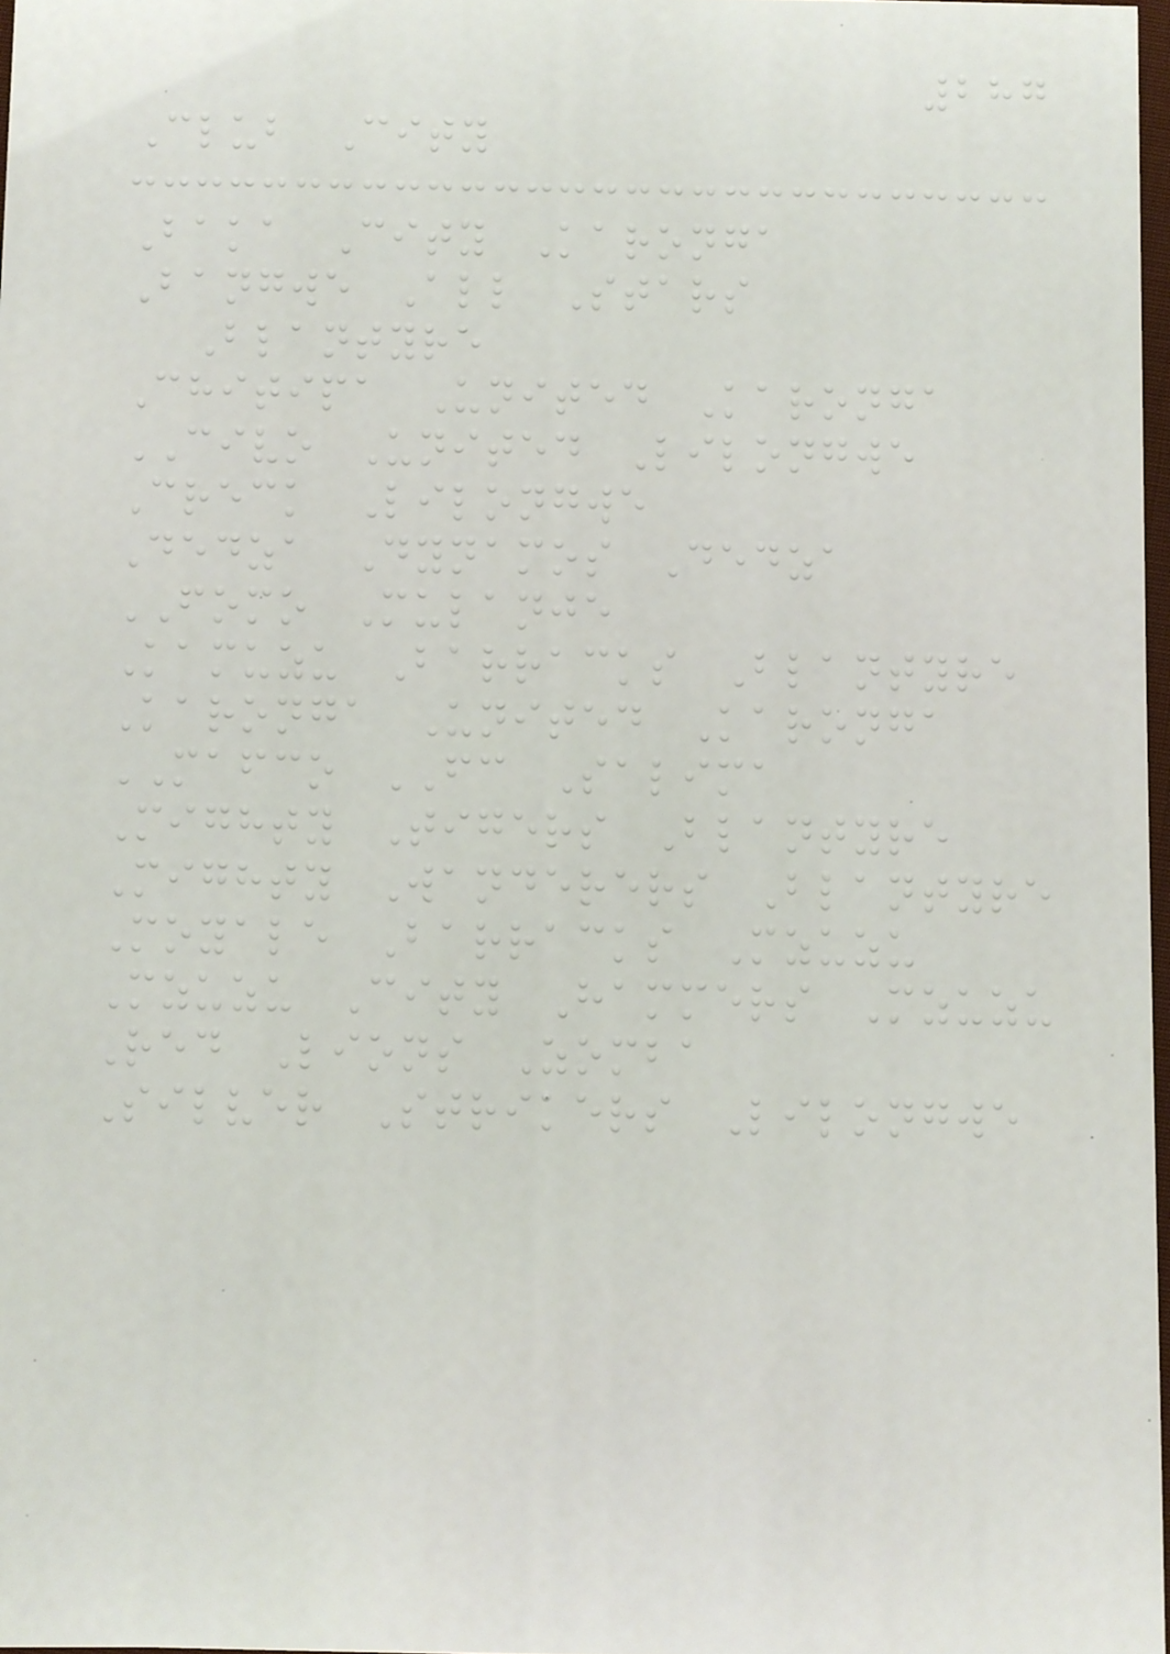287
Club City
Baka City Karonga
Bangwe All Stars
Blantyre
Chitipa United Karonga
CIVO United Lilongwe
Creck Lilongwe
Dedza Dynamos Dedza
FOMO Mulanje
Kamuzu Barracks Blantyre
Karonga United Karonga
MAFCO FC Salima
Mighty Tigers Blantyre
Mighty Wanderers Blantyre
Moyale Barracks Mzuzu
Mzuzu City Hammers Mzuzu
Red Lions Zomba
Silver Strikers Lilongwe
